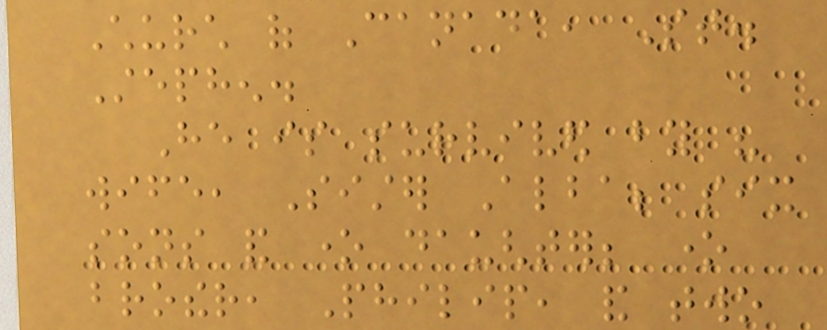Church of Canada, St.
Stephen.
He is survived by his
wife, Sister Alba; six
sons and one daughter; one
brother, Philip, and two
